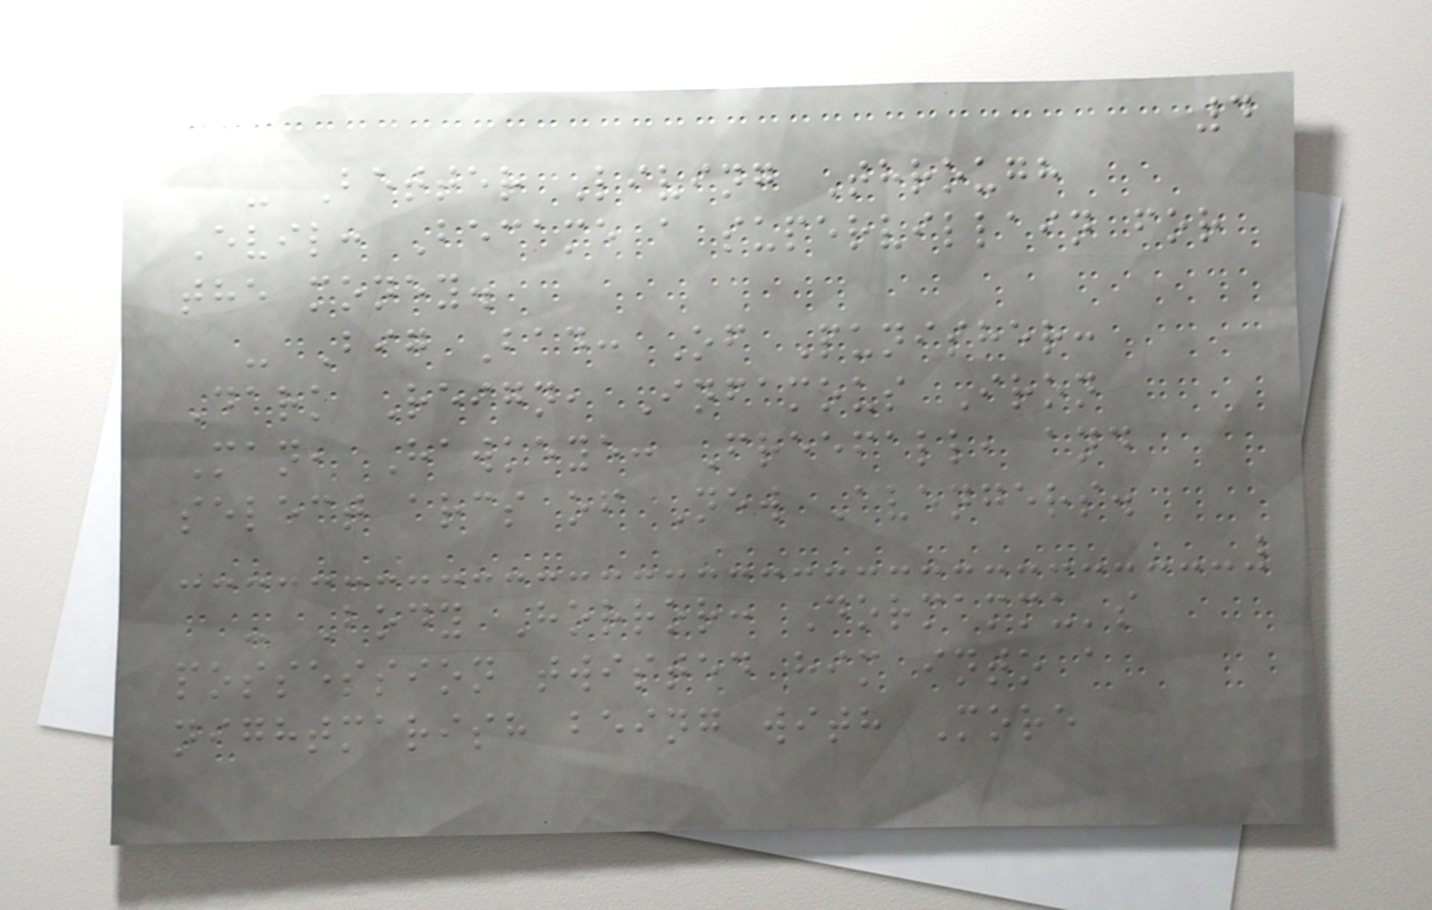4
- Better Living Through
Evil: Became a supervillain for
the money.
- Big Bad: Of Punisher:
Dark Reign, Infamous Iron
Man, Hawkeye: Freefall, and
select arcs of New Avengers.
- Body Horror: Dormammu's
possession twisted him into a
nightmarish being with More
